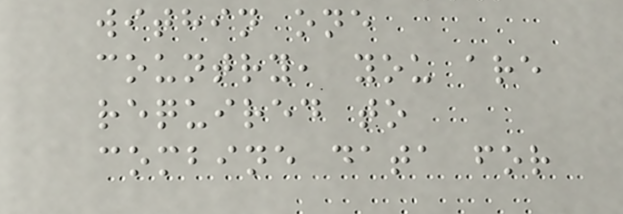within one
country, you are
required to
combine data for
